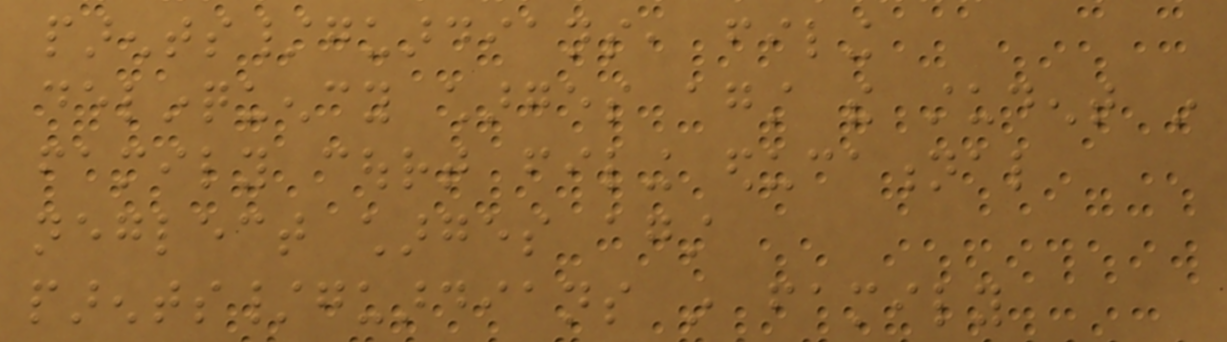parents/guardians, filing
delinquency charges against the student in
family court filing educational
neglect charges against
parents/guardians in family
